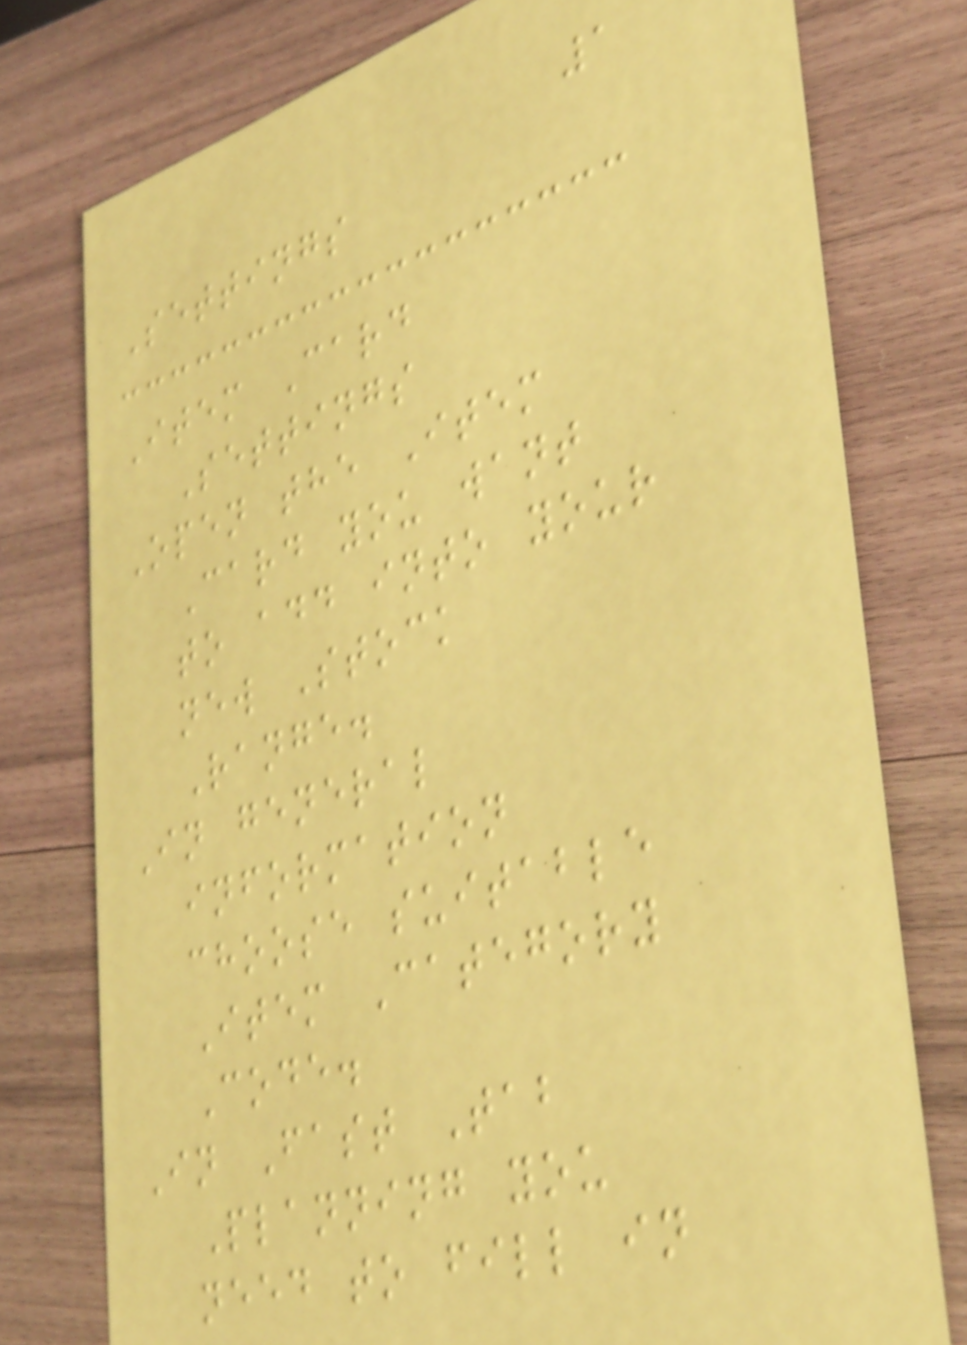1
Settings
Item Card
Settings
Open the Item
Card you want
to add into your
new Stock
Range.
In general
information
choose suitable
Item Category
Code.
In Fast Tab
Planning you
need to fill in
